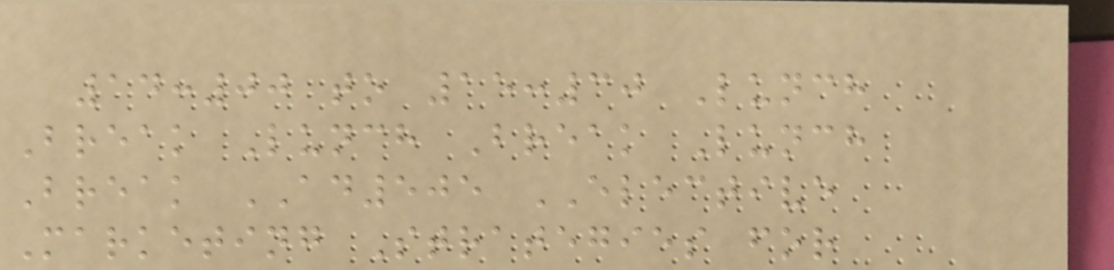14:00 to 15:30 Lunch
Break Lunch Break Lunch
Break AD505 ELECTIVE
Marketing Strategies for
